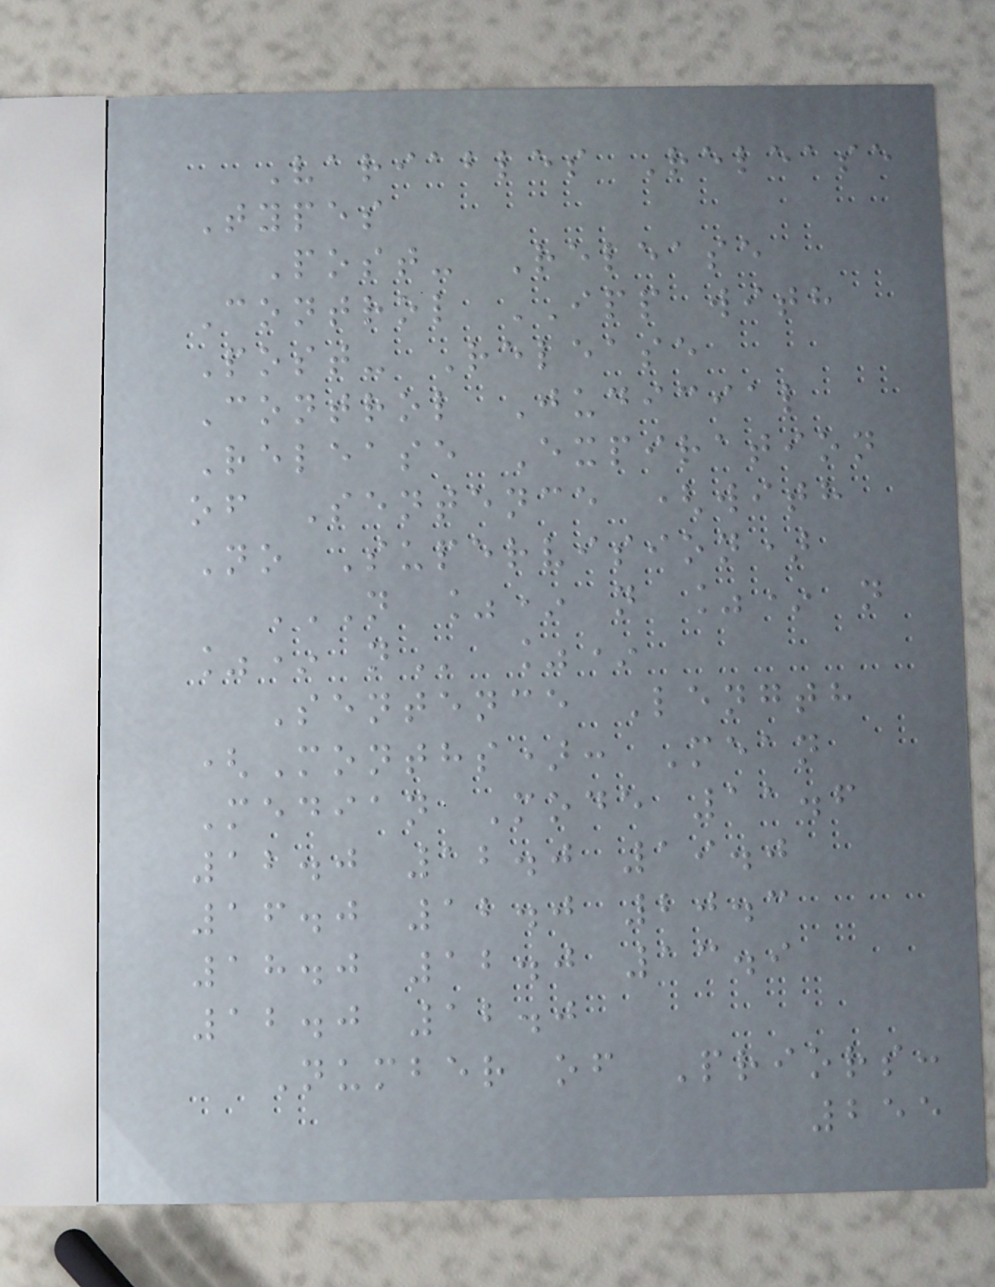Variables Release
Types
Post- Release
Control IPP with
Post- Release
Control Judicial
Release Expiration
of Sentence (with
No Supervision)
N %* N %* N
%* N %*
Sentence Length
(Months): Mean
Median Mode 11.6
12.0 12.0 19.0
16.0 12.0 20.3
18.0 12.0 13.9
12.0 12.0
Number of Priors:
255
